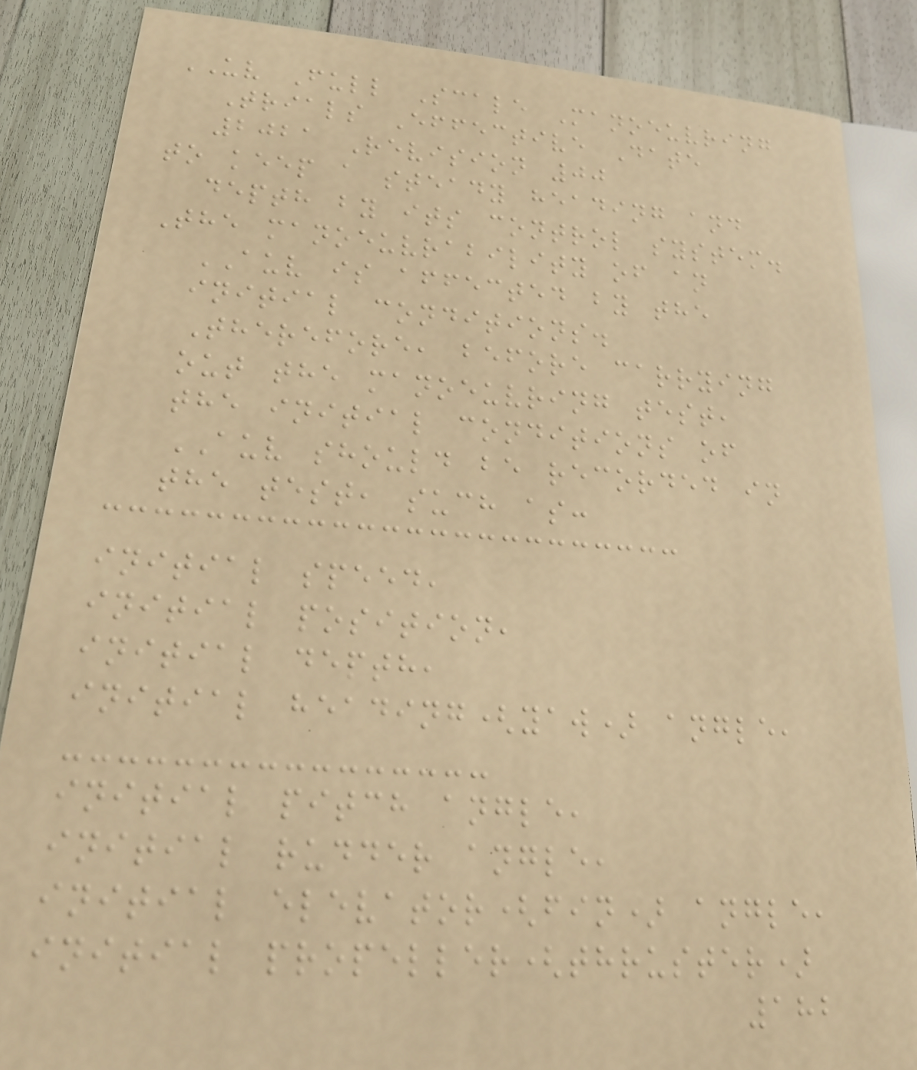UV Full Scale Manoeuvring
Trials Effective Date
2021 Revision 00
to keep a steady heading and
depth by its control system.
The manoeuvrability of an
AUV is affected by the
initial conditions.
Therefore, before carrying
out the manoeuvring test,
the initial conditions of
AUV should be recorded in
the test, such as:
initial speed,
initial position,
initial depth,
initial heading(yaw) angle,
initial pitch angle,
initial rudder angle,
initial elevator(fin) angle,
initial propeller(thruster)
182
